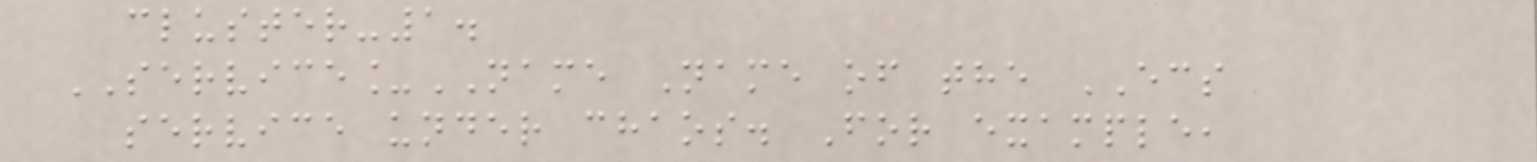cluster-1.
SERVICE_NAME Name of the ECS
service under chaos. For example,
